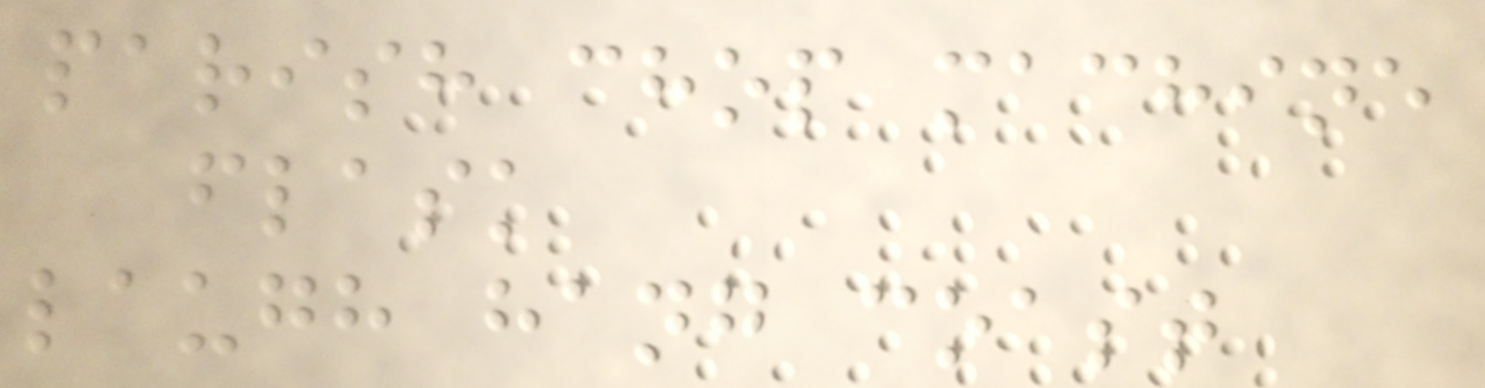parish chop machine
flask
laugh hang coast
